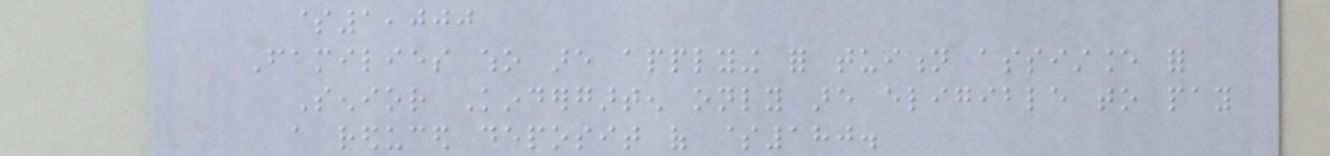$1,000
Families who are applying for tuition assistance for
Senior Kindergarten only are eligible to pay
a reduced deposit of $180.
